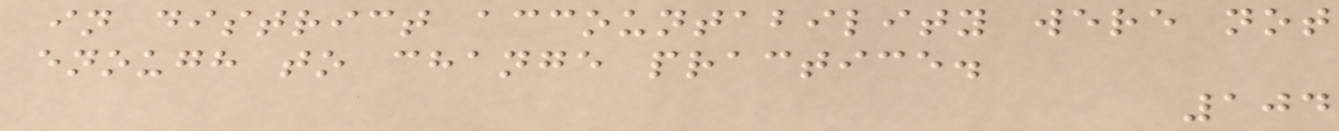in district accountability were not
enough to change practice.
104
